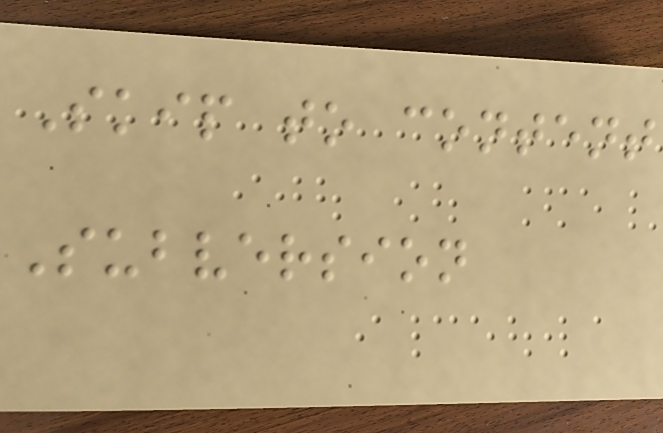Skip to content
Subversion
